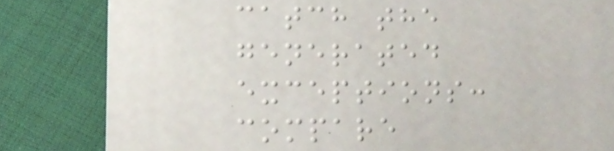catch the
generated
exceptions:
compare
